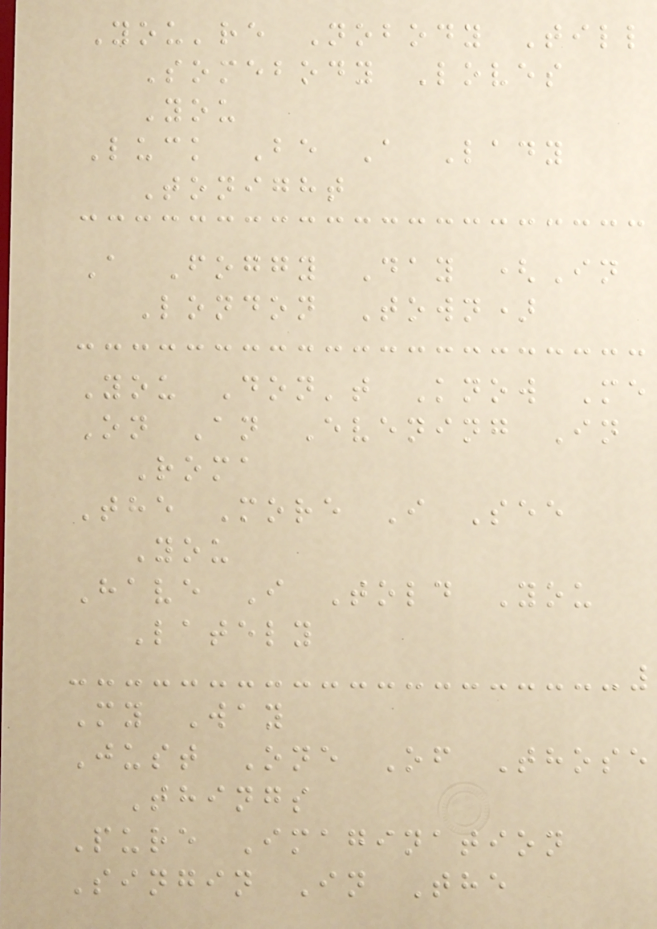You're Nobody Till
Somebody Loves
You
Luck Be A Lady
Tonight
A Foggy Day (In
London Town)
You Don't Know Me
On An Evening In
Roma
The More I See
You
Have I Told You
Lately
My Way
Just One Of Those
Things
Pure Imagination
Singin In The
